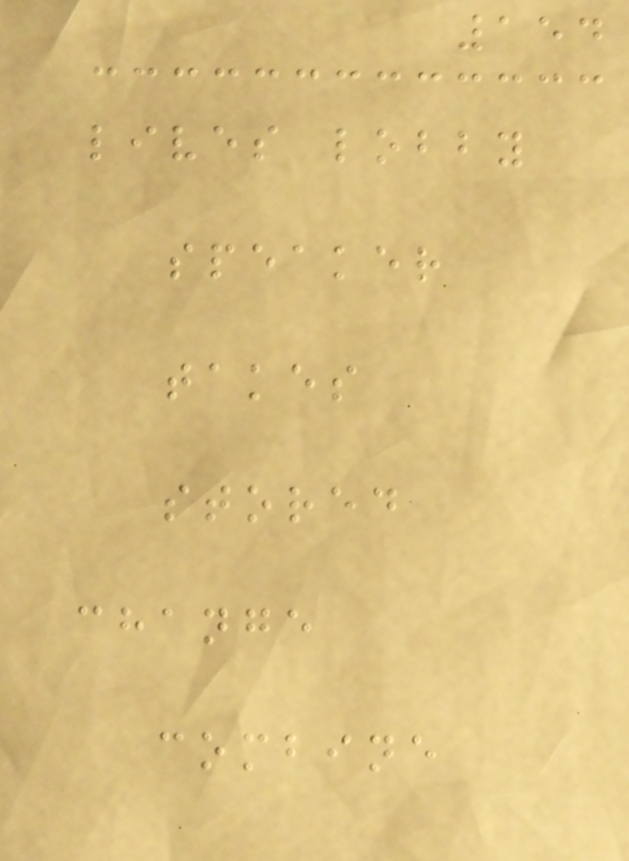154
lives lobby
speaker
takes
stored
change
combine
